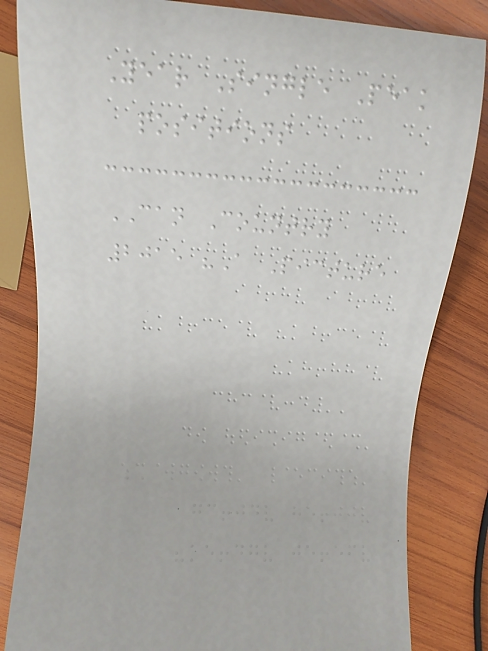Year Single Peak
positions
CAN Country
2015 "A Picture
